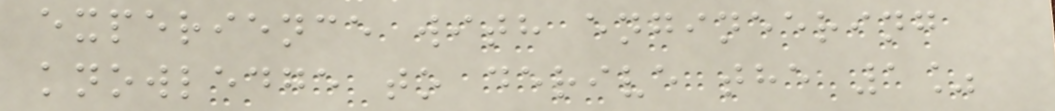experience with engineering
knowledge to derive the 1%
